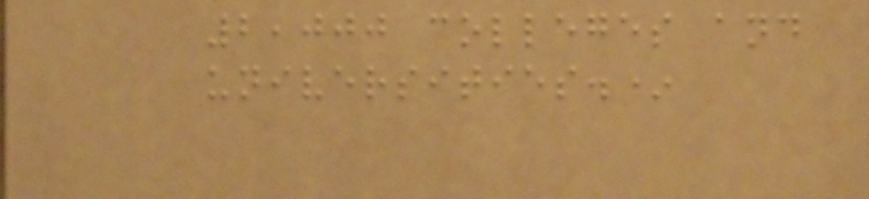2,000 colleges and
universities.*
